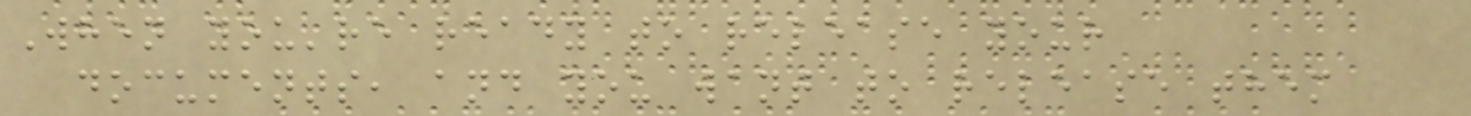When you're ready to release your
documents, and you want to release them
